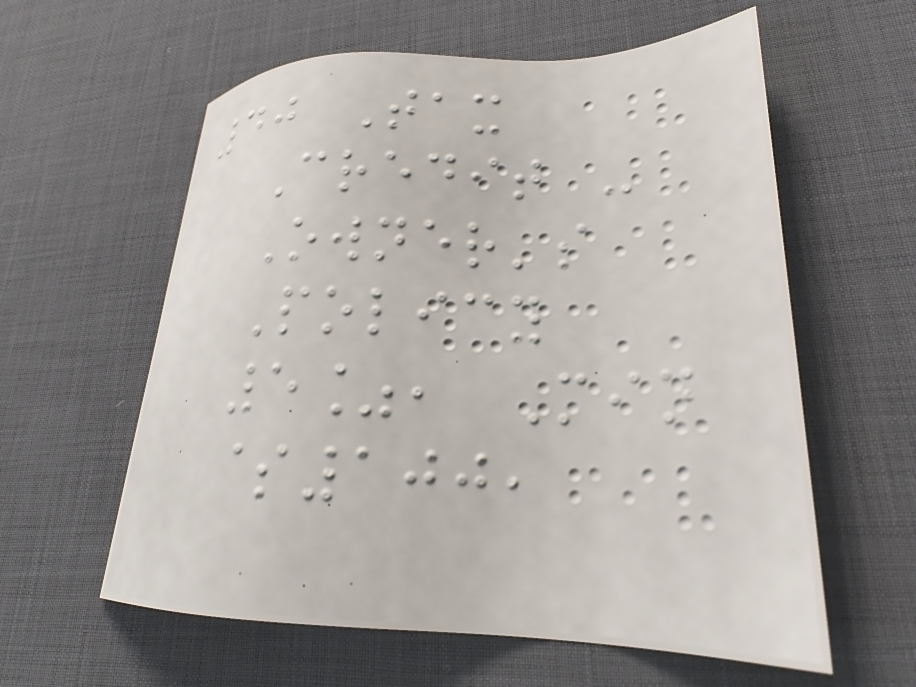40 Tax
Credit -
Owner's
Policy
5%, Min
$100,
